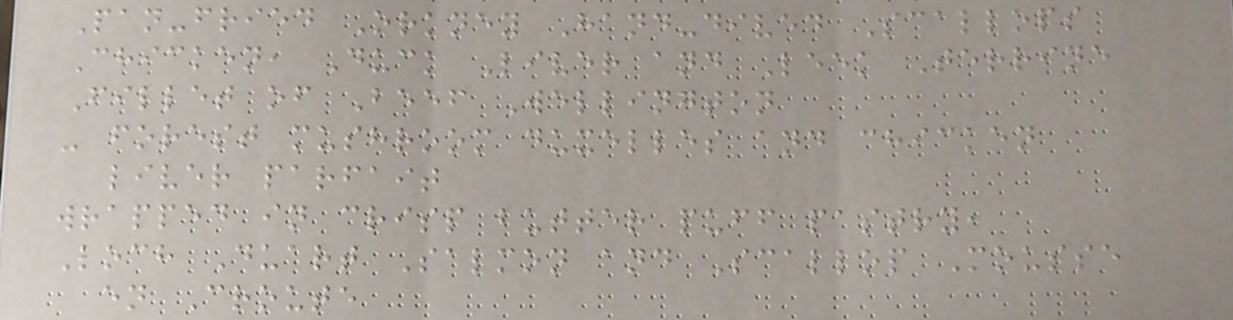Pan-fried Orkney Hand-dived Scallops
Chicken, Duck Liver and Leek Terrine
Fillet of Beef Wellington
- forest mushroom duxelles and chicken
liver parfait
wrapped in crisp butter puff pastry,
Loch Duart Salmon and Scallop Mousse
en Croute
